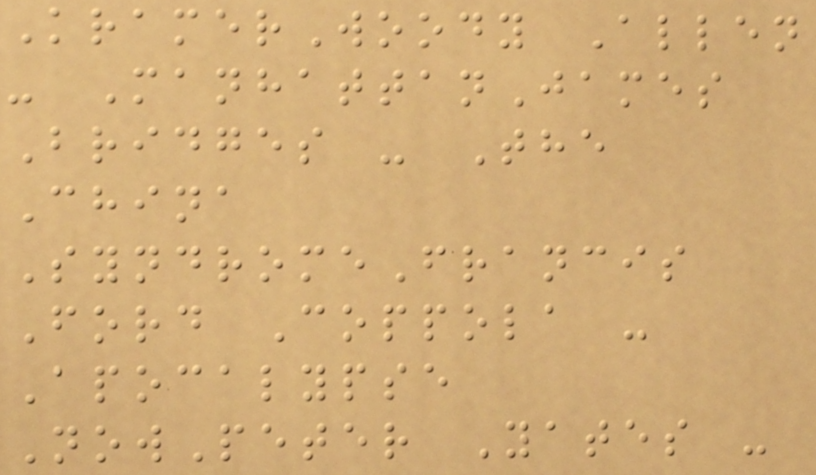KramerWoody Allen
- ManhattanJames
Bridges - The
China
SyndromeFrancis
Ford Coppola -
Apocalypse
NowPeter Yates -
